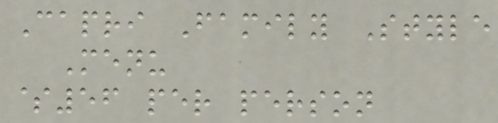Capri Family Style
Menu
$56 per person
